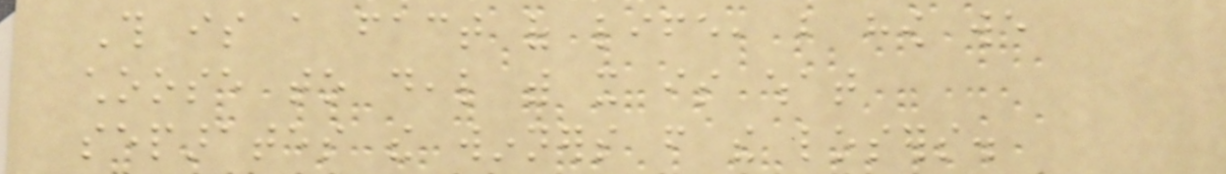This is a fact of life, but how we
choose to deal with it is what
separates the winners from the losers.
